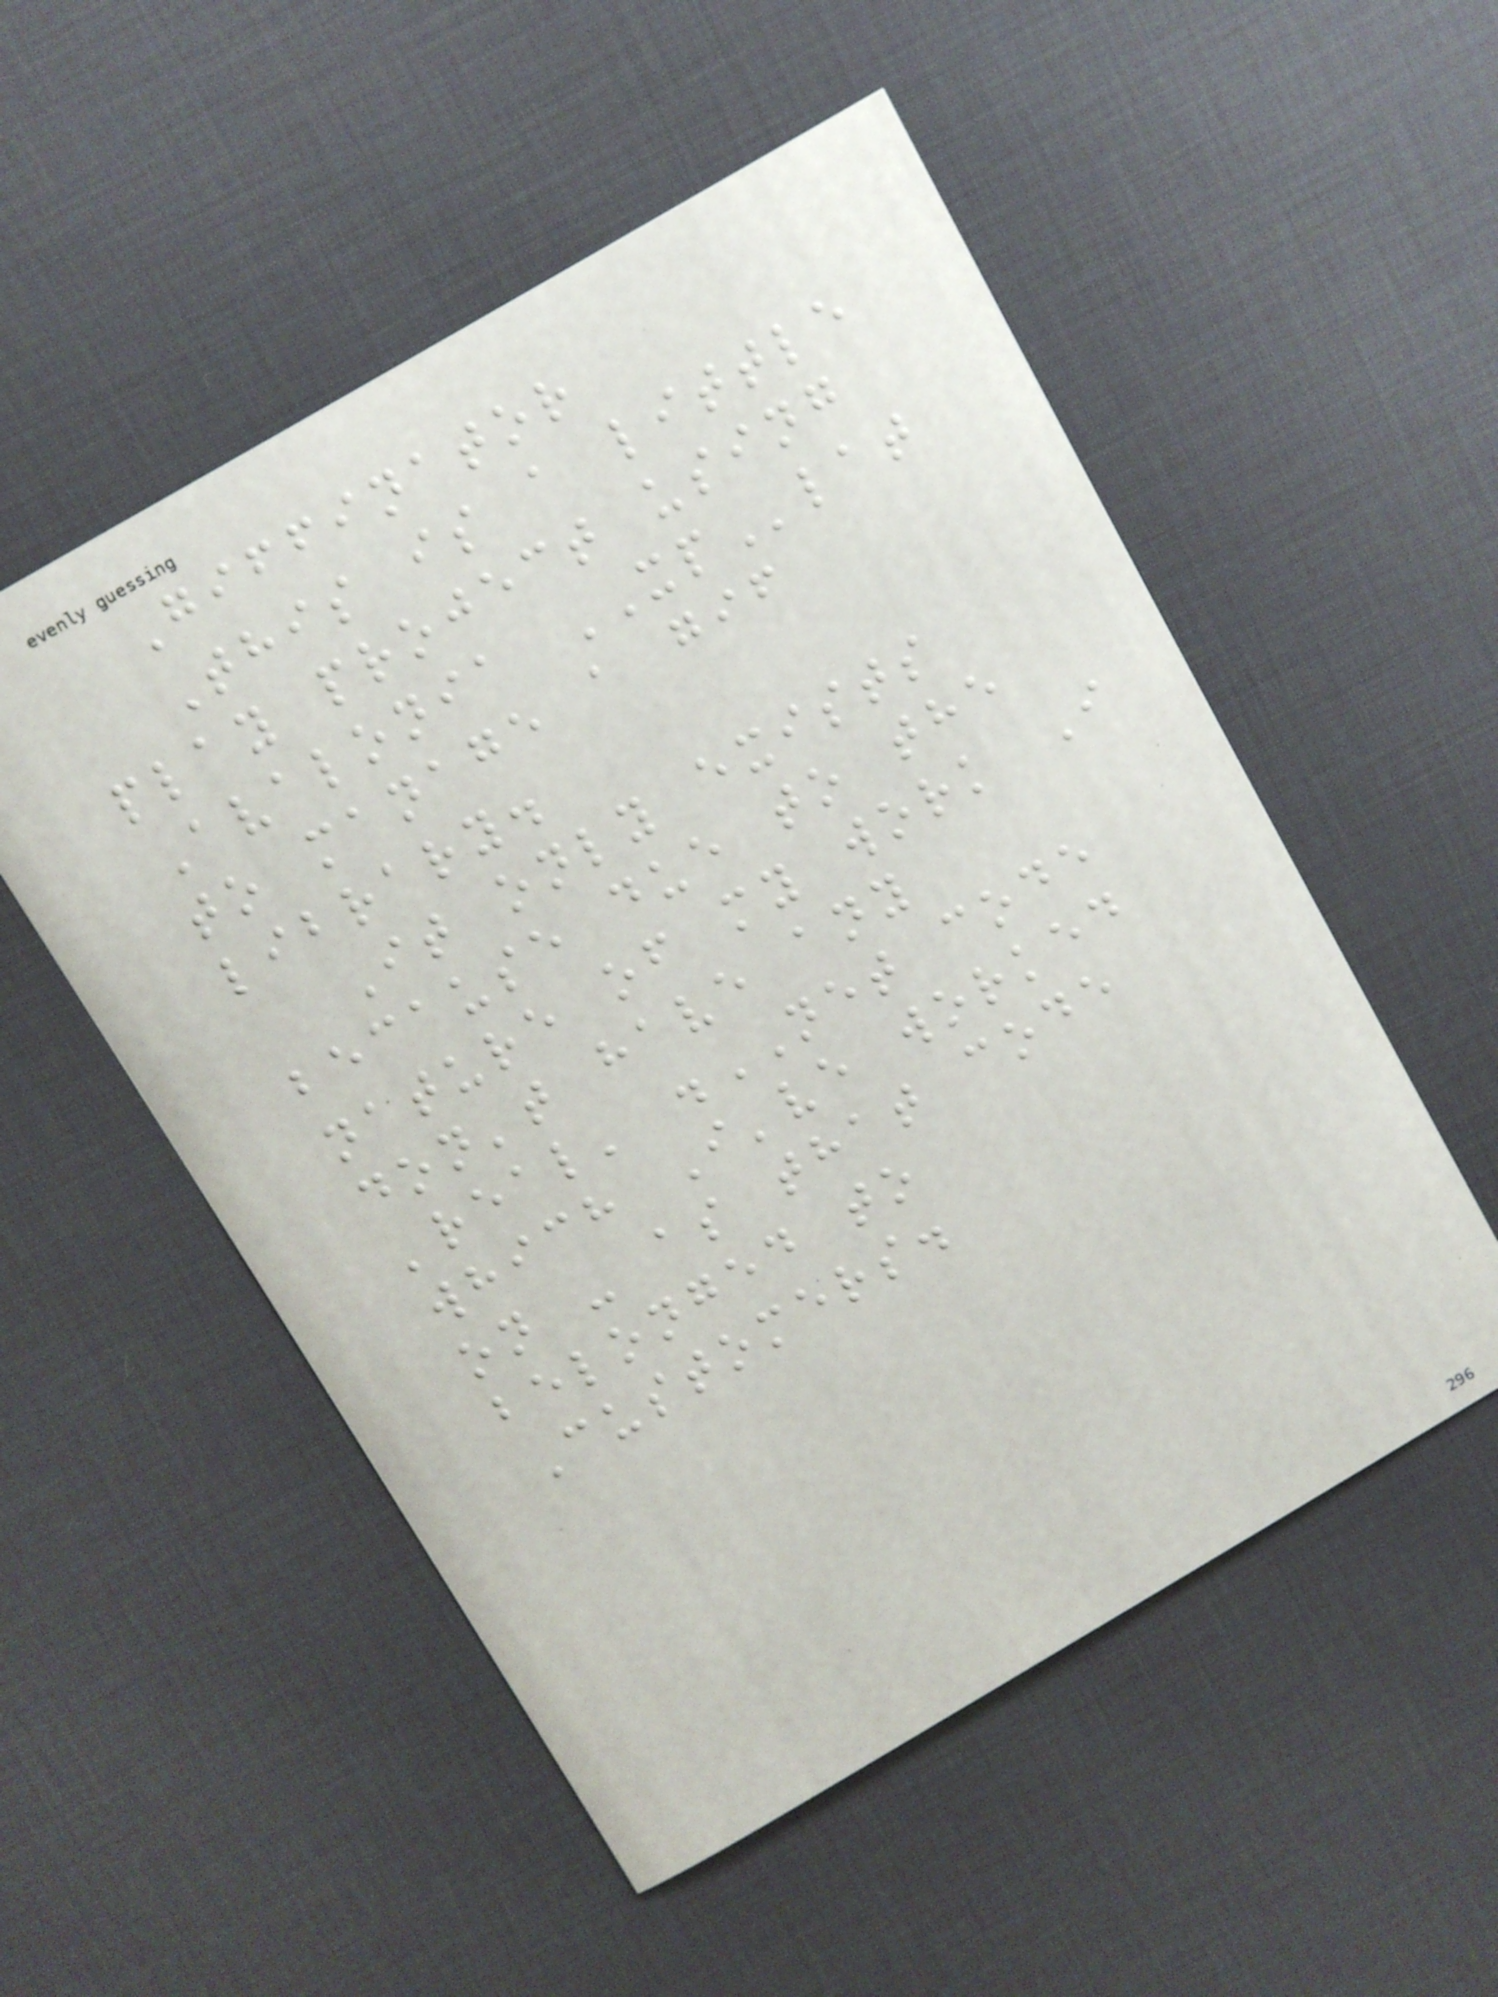Giffinator
This is a little
play project using
Avalonia XPlat
to manage a gif
library.
It only exists
because due to the
nature of my work I
don't have any
'real' .NET code
which I've worked
on - as that code
belonged to
Customers.
